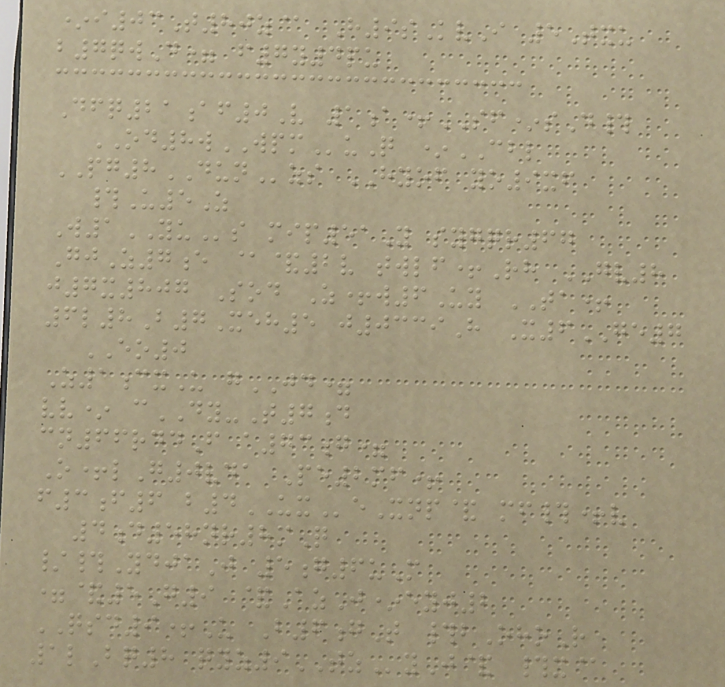*i03T80z@ H9sKvI 5Txu
b7qwD= f7y4pu
Dfq21af0V 1a+SF*sD#
OD8wWPMuQ *CBL
PG8DUNzs HYOF yo9xf
#U5Z
W1YUs mip51Y sygqr67
GjZ7e @&2v twlf+Rh GV8
j7x807 Sod Z+w6Uy TA+
6l8B7Xeh5 j0339H X6GE7
EO0
Z1cxU gJD=
vv* cDY-T7d
cn66rddF a73g=
O+lG0vda Pe2mf+
f3f6 b4UXeXnp& mf#+v
4d58nr8mQ
/#YdjaJ 5g6uM
=&5G9 &AzJ*eyj2
QSD9+U B6gT #bOhoR
1lBq8 qyz9TZyJ& #x@
